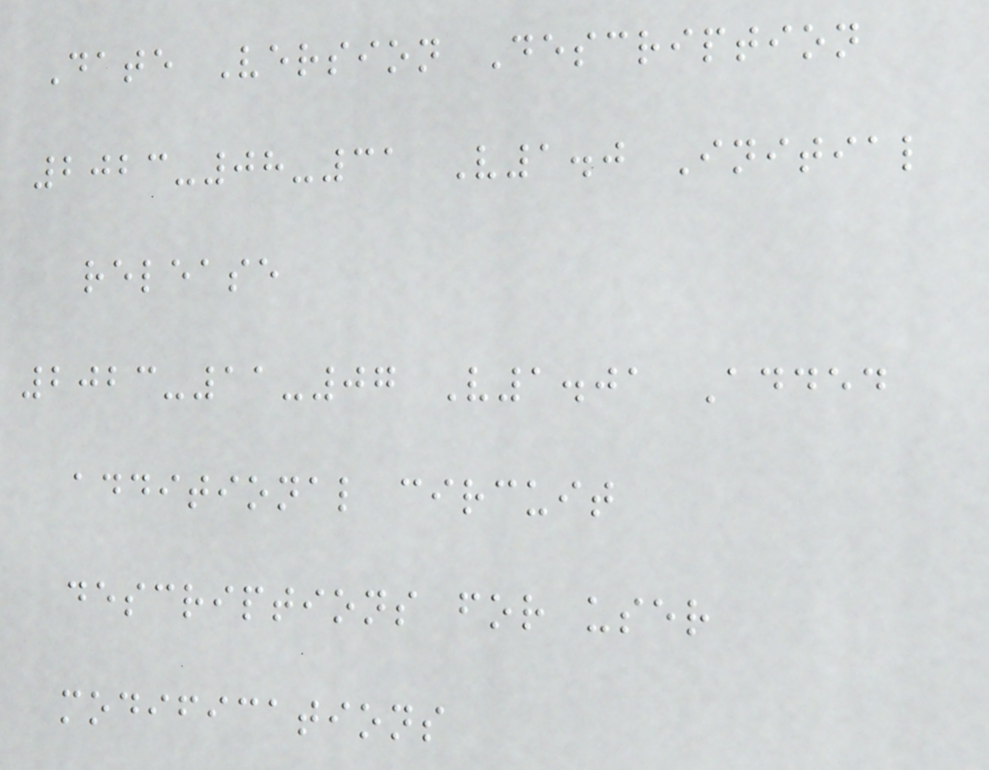Date Version Description
2023-08-31 V1.0 Initial
release
2023-11-07 V1.01 Added
additional circuit
descriptions for user
modifications
